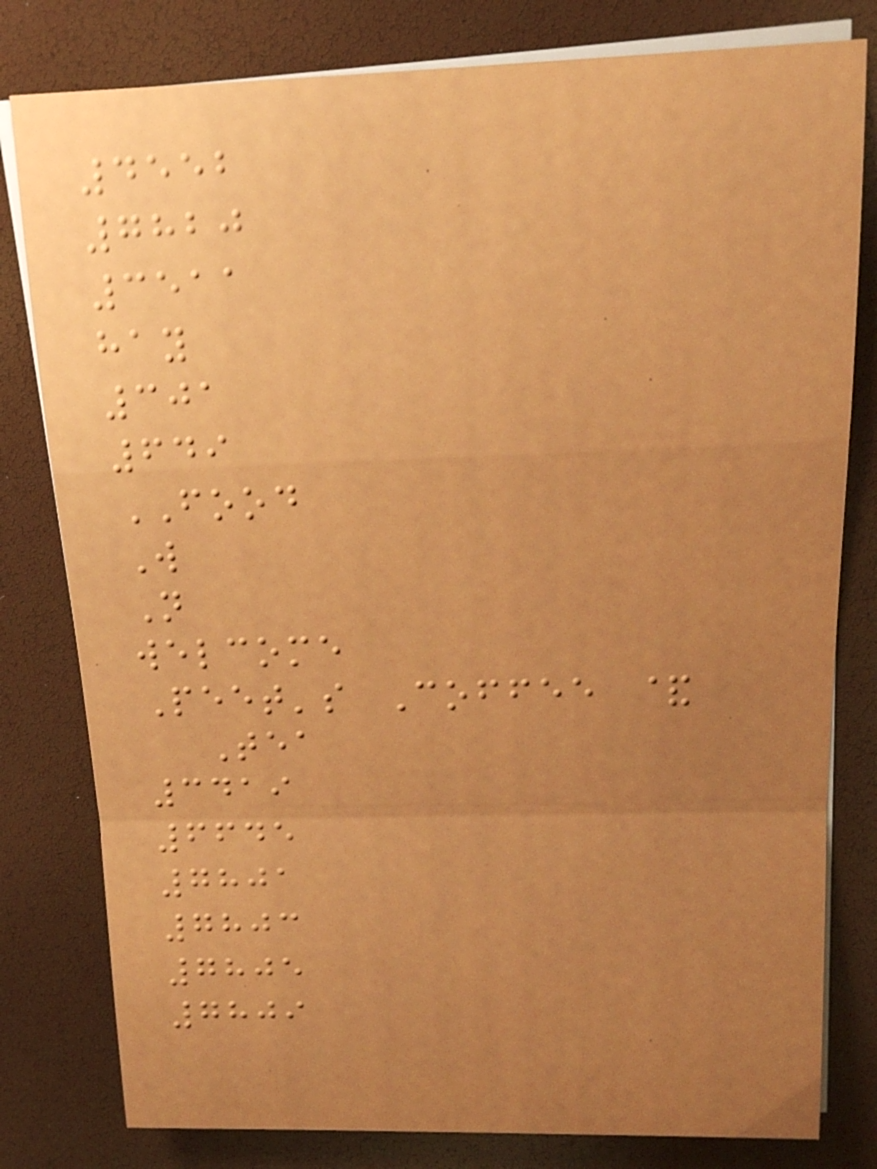4552
7820
3511
hay
301
649
FOOD
W
N
welcome
Peet's Coffee &
Tea
3419
6645
7801
7803
7805
7809
